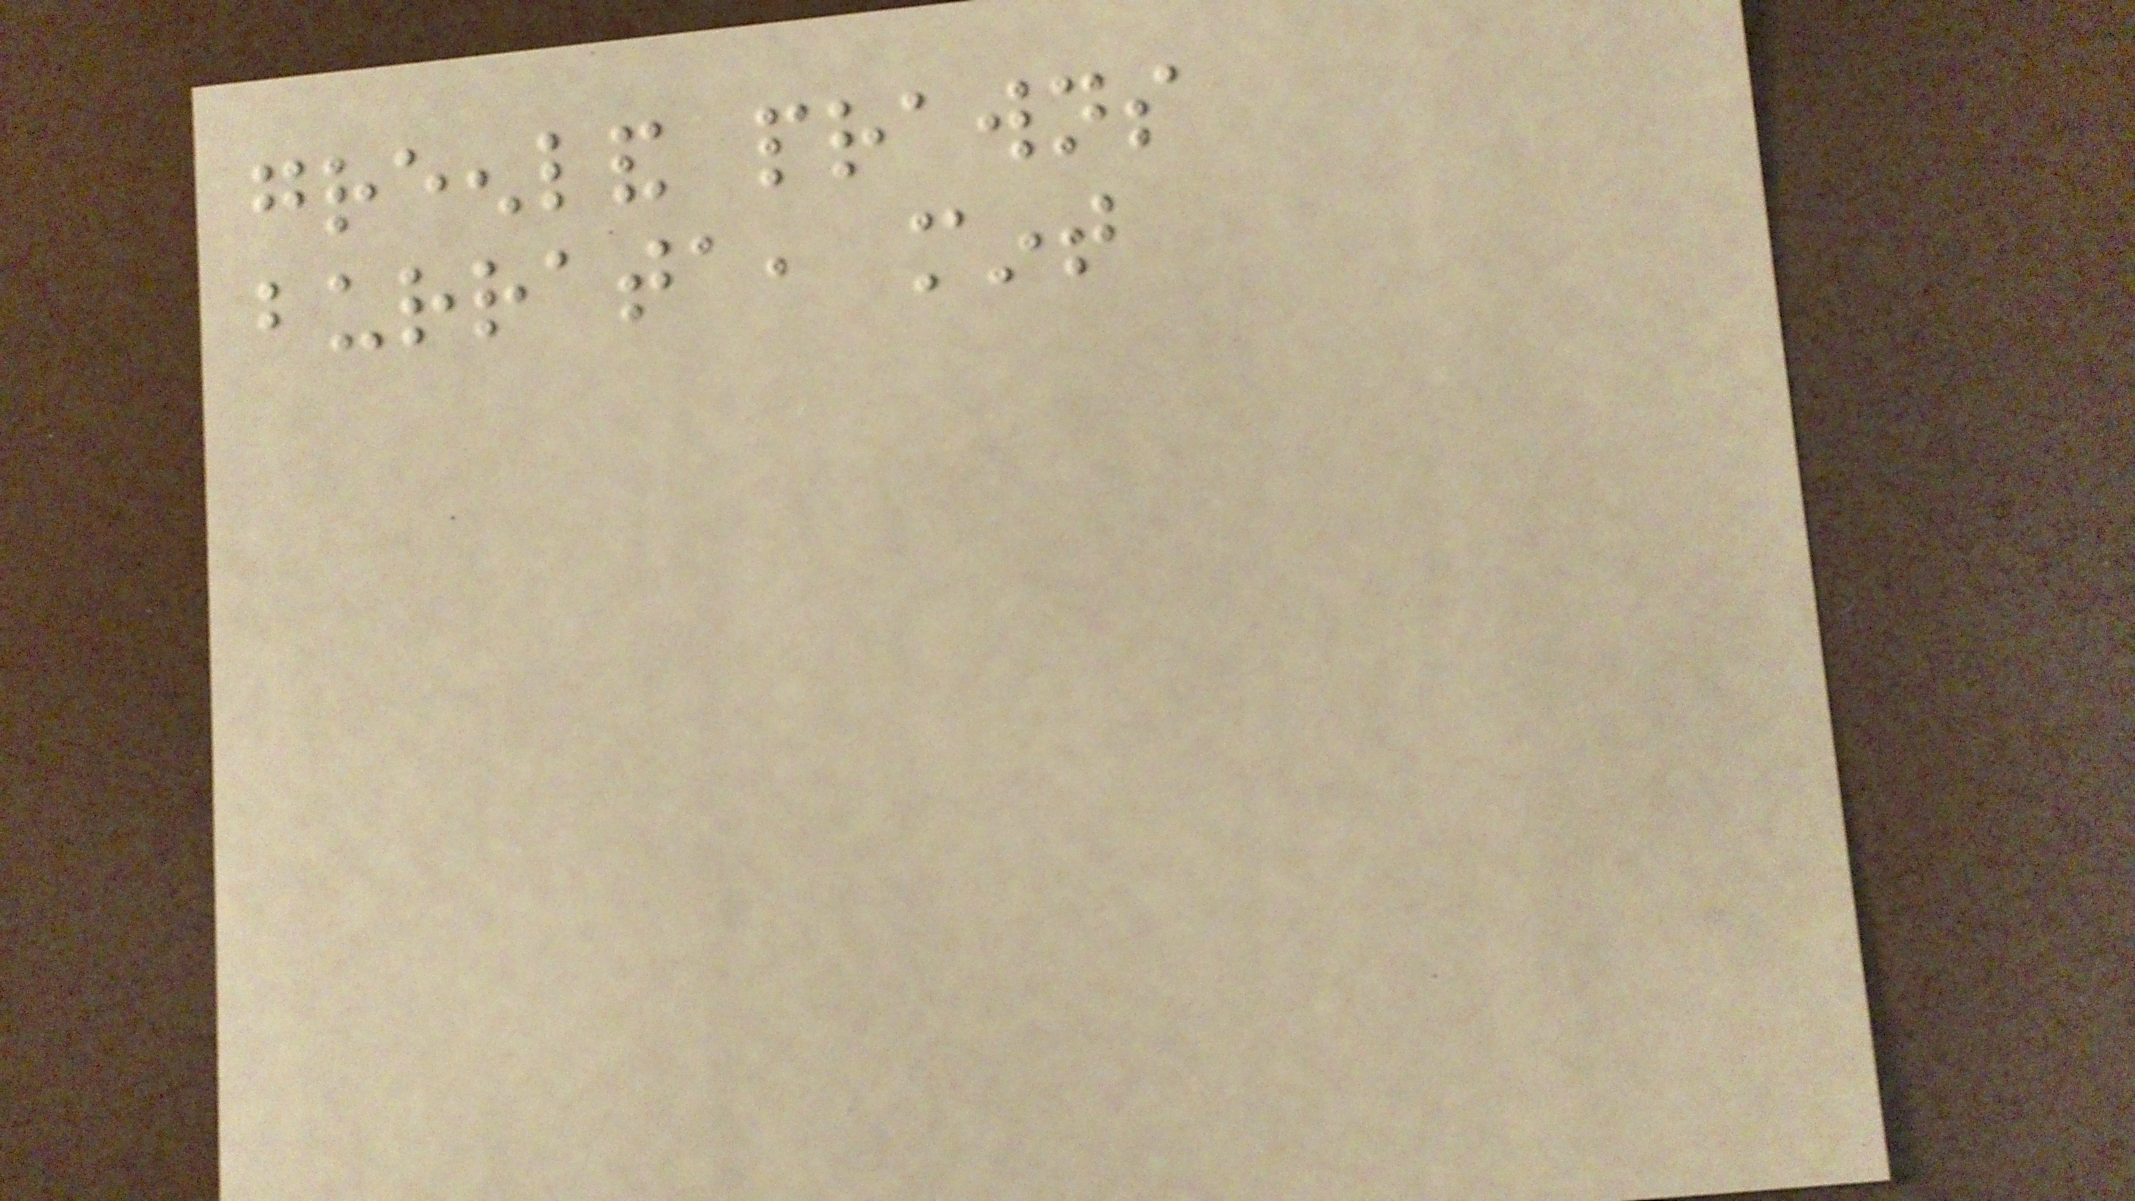greenland prawns
burrata, mint
